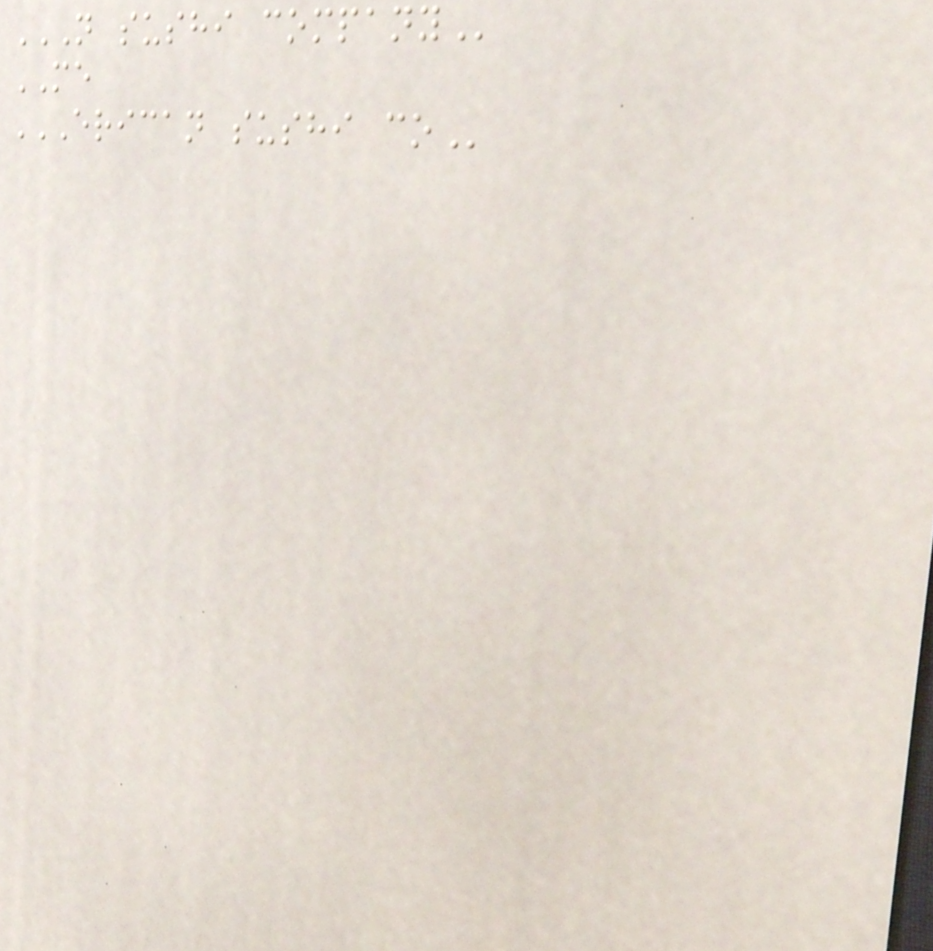N SUSHI COMPANY
ME
ERICAN SUSHI CO
